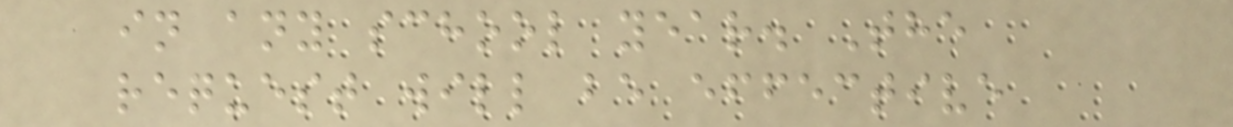in any school year. The
request will be effective
